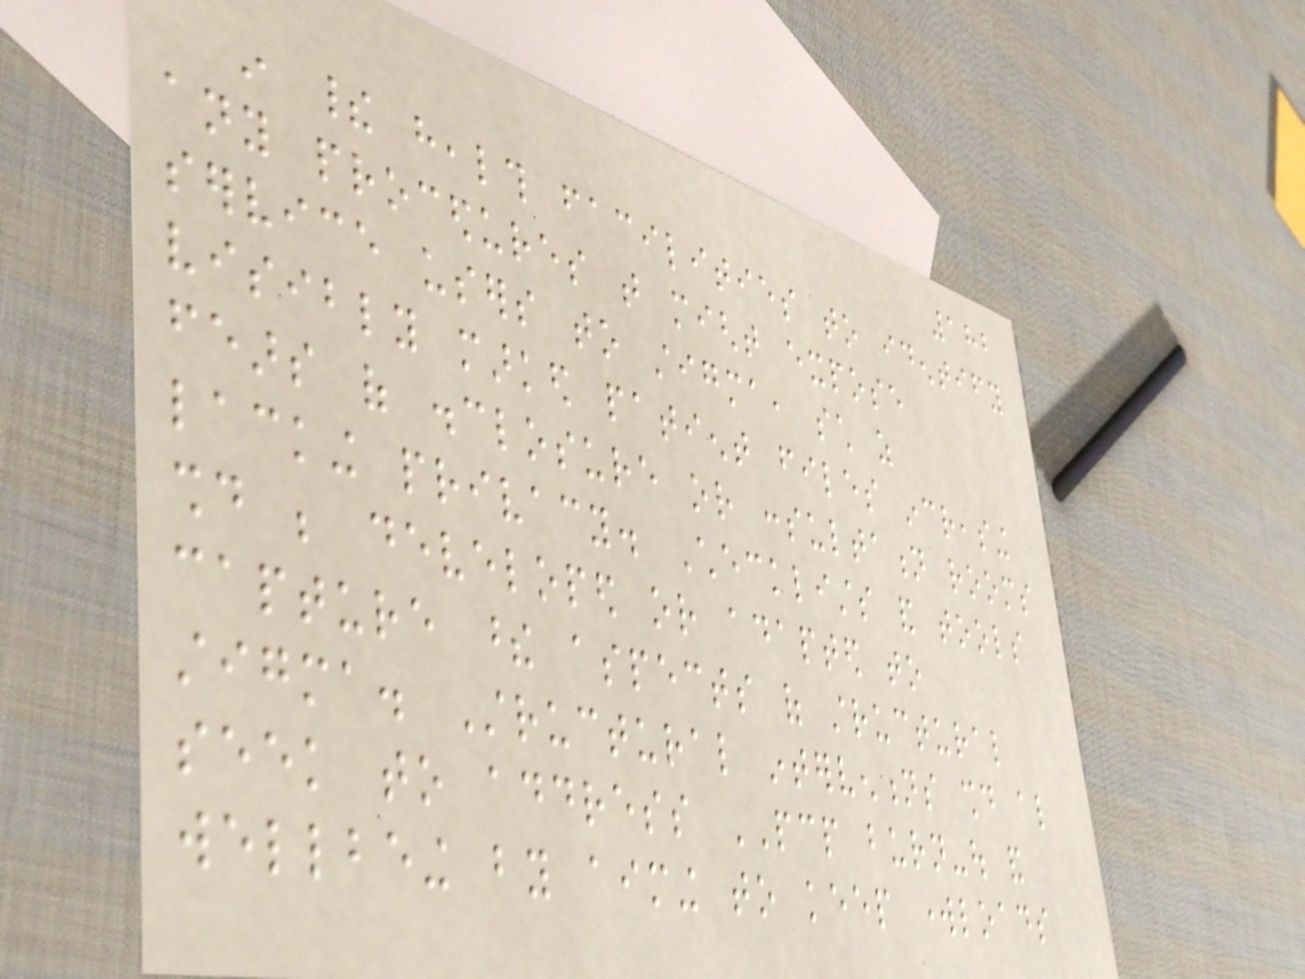182
in their health facilities to identify
any procedures that might expose
service users to stigma, such as
visibly marked patient files increasing
fears of disclosure or consultation rooms
lacking privacy. Checklists and tools
should be developed or adapted to
capture these aspects of structural
stigma. Structural interventions should also
seek to address PCP burn-out and
wellbeing by aiming to keep workloads
